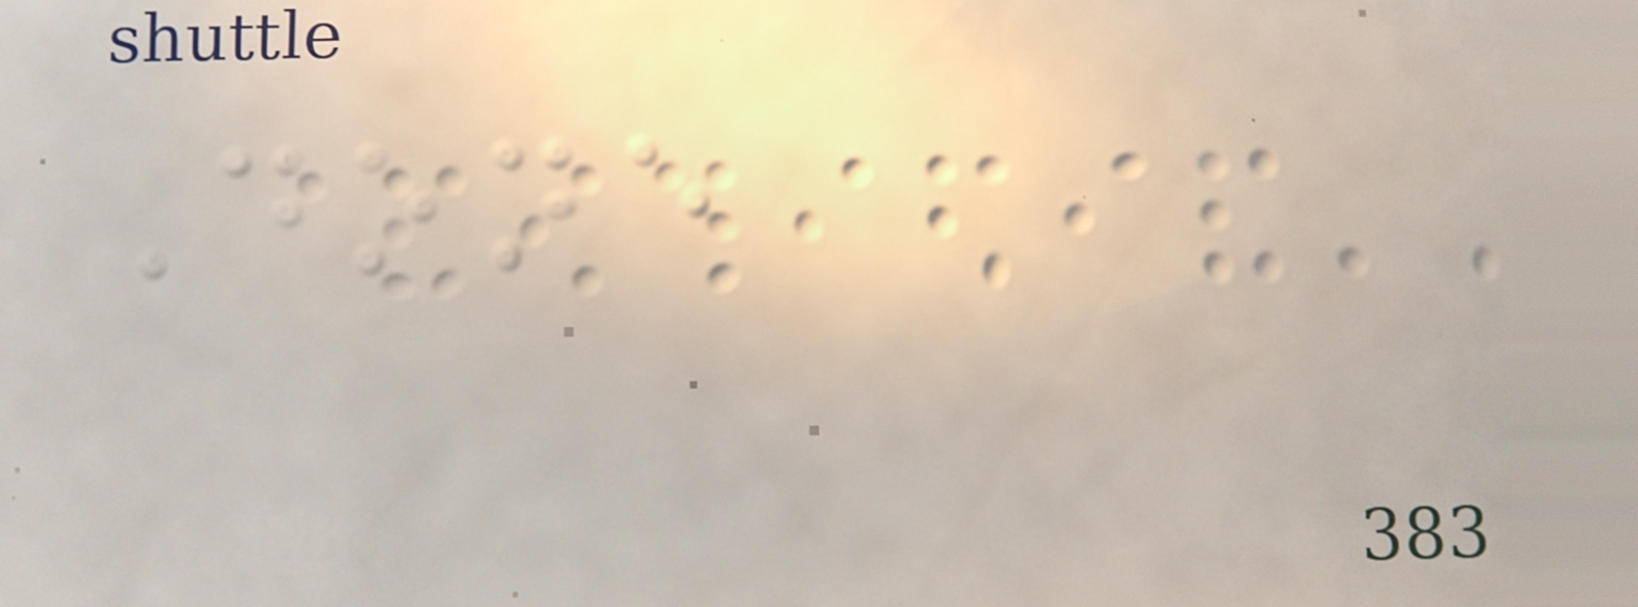Done
